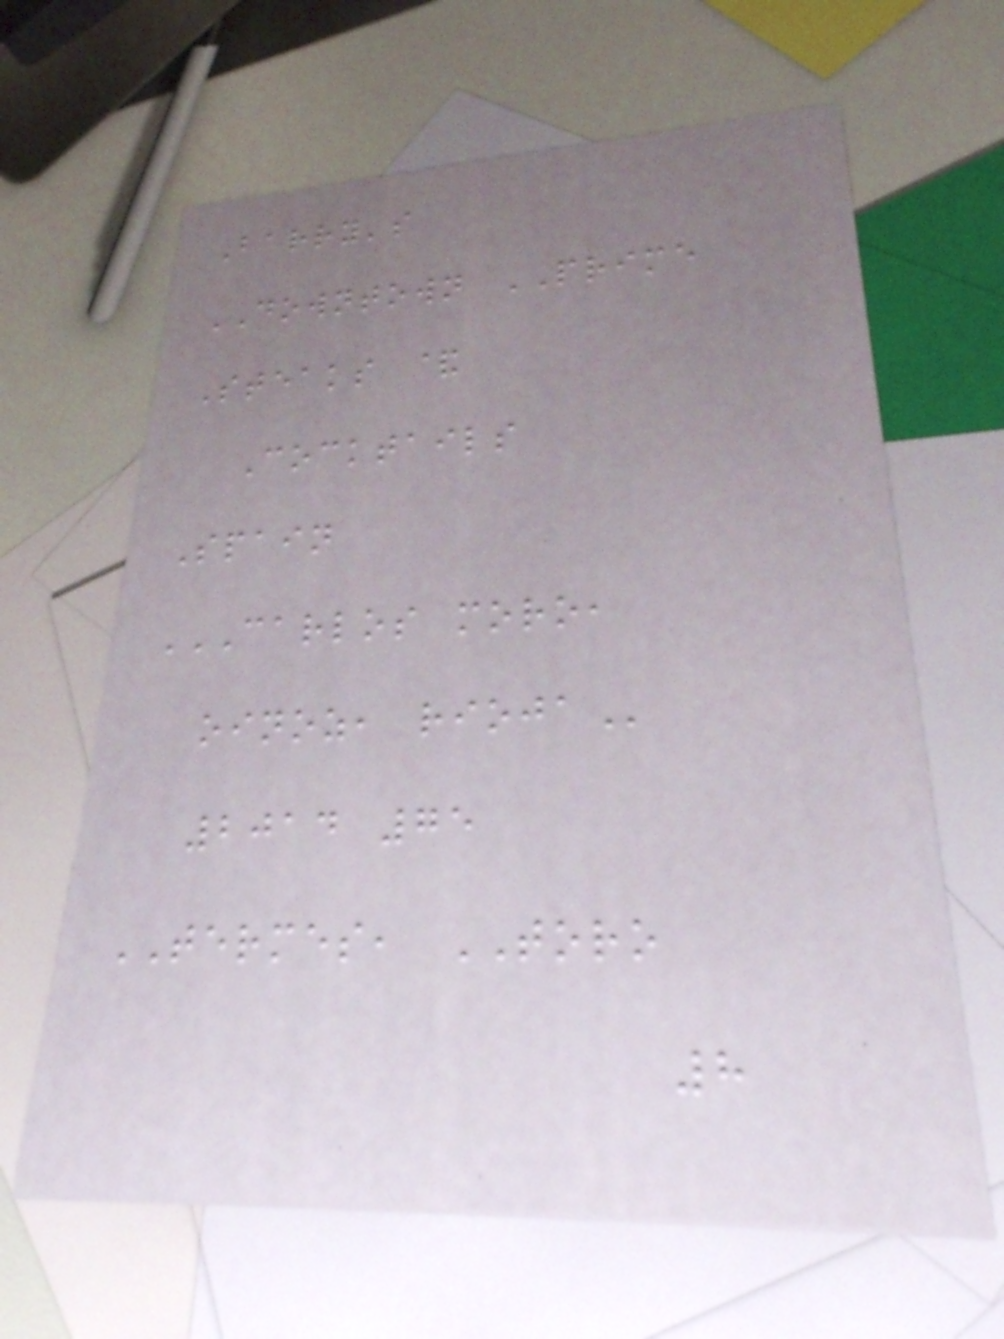Barry's
DOWNTOWN PRIME
Steaks &
Cocktails
Spain
CARLOS MORO,
OINOZ, RIOJA
2014 75
TERMES, TORO
8
